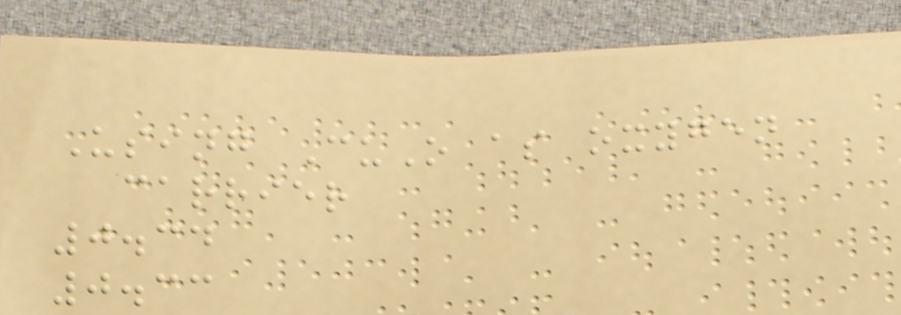Using CuO as oxygen
carrier
0.34
0.33
